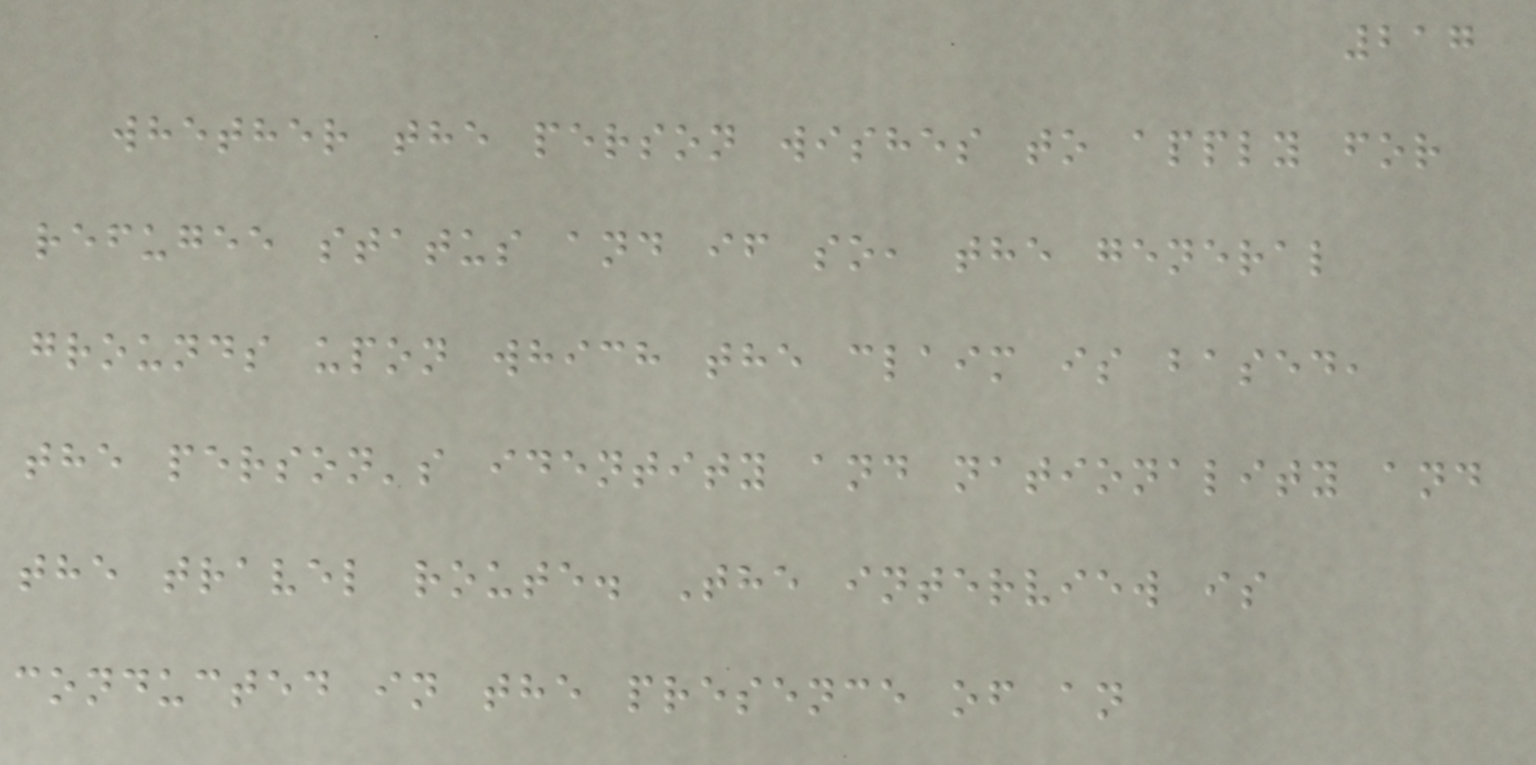217
whether the person wishes to apply for
refugee status and if so, the general
grounds upon which the claim is based,
the person's identity and nationality and
the travel route. The interview is
conducted in the presence of an
